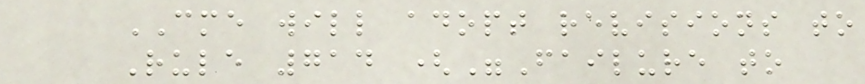CME will adopt revisions to
Rule 714 ("Failure to
